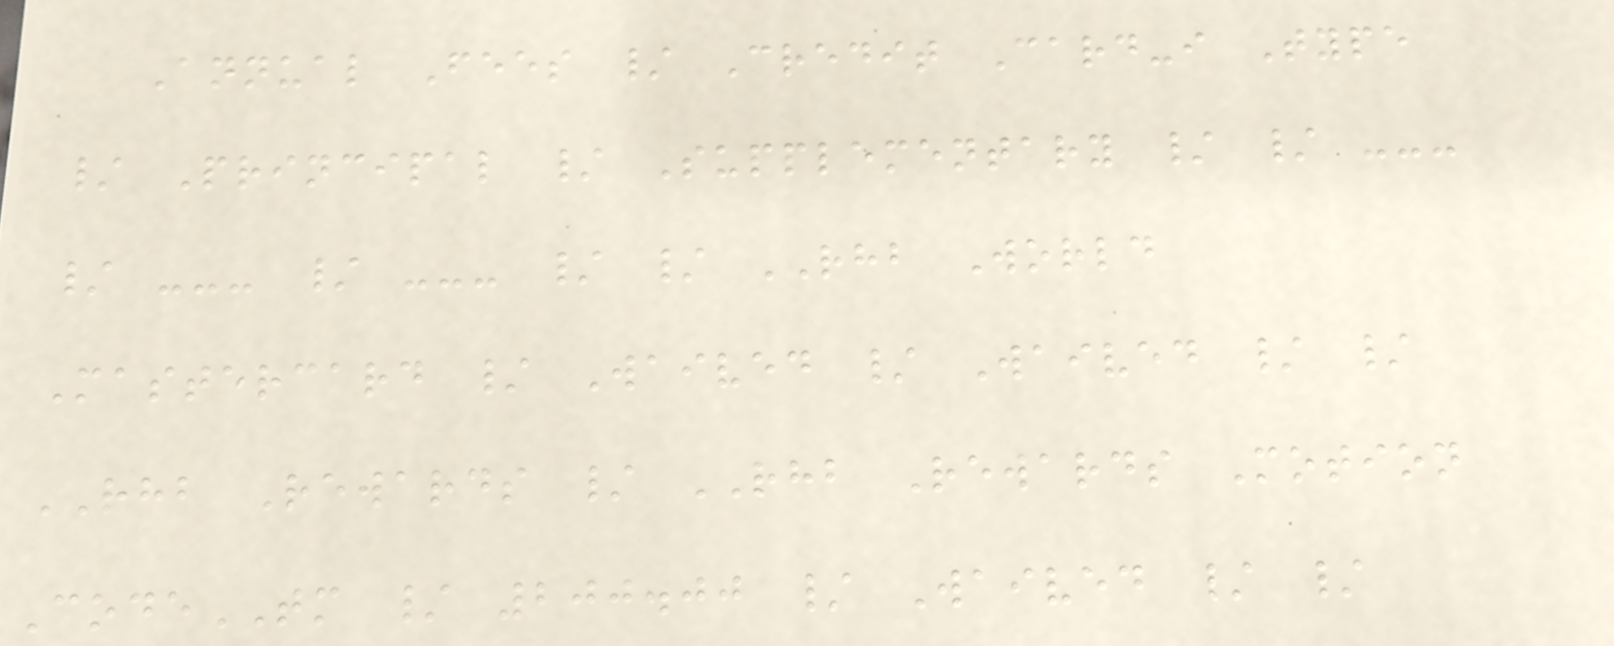Annual Fees / Credit Card-i Type
/ Principal / Supplementary / / ---
/ --- / --- / / RHB World
Mastercard / Waived / Waived / /
RHB Rewards / RHB Rewards Motion
CodeTM / 200.00 / Waived / /
